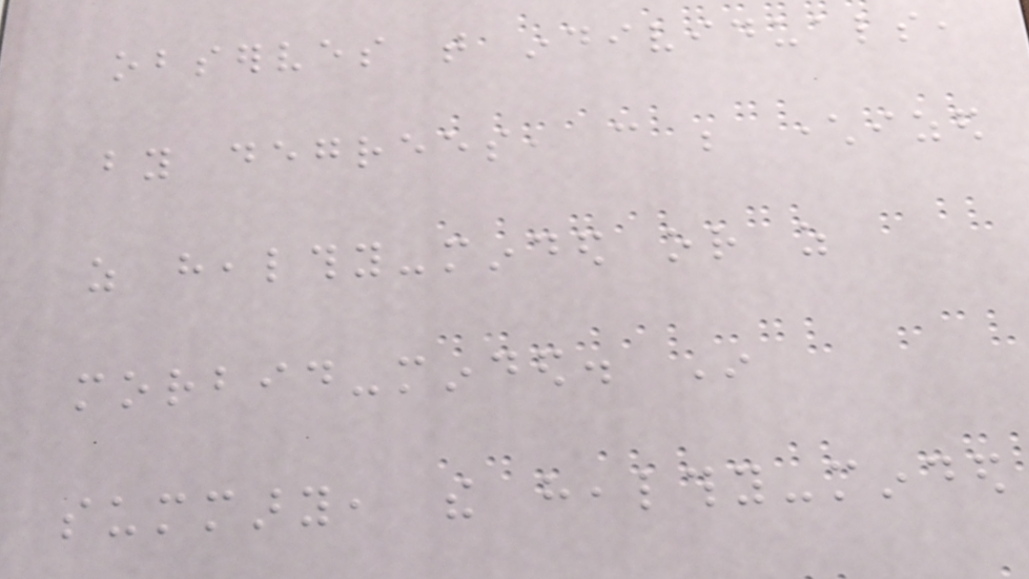observes that individuals,
by degrees, can be characterized
as healthy-minded or as
morbid-minded. In
summary, the healthy-minded
